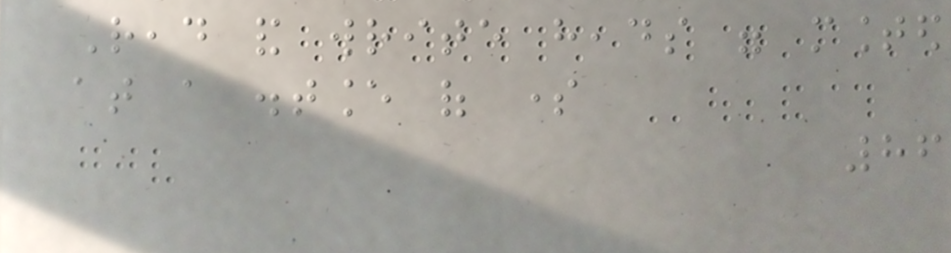Read and write heads were mounted
at a distance of some
86
